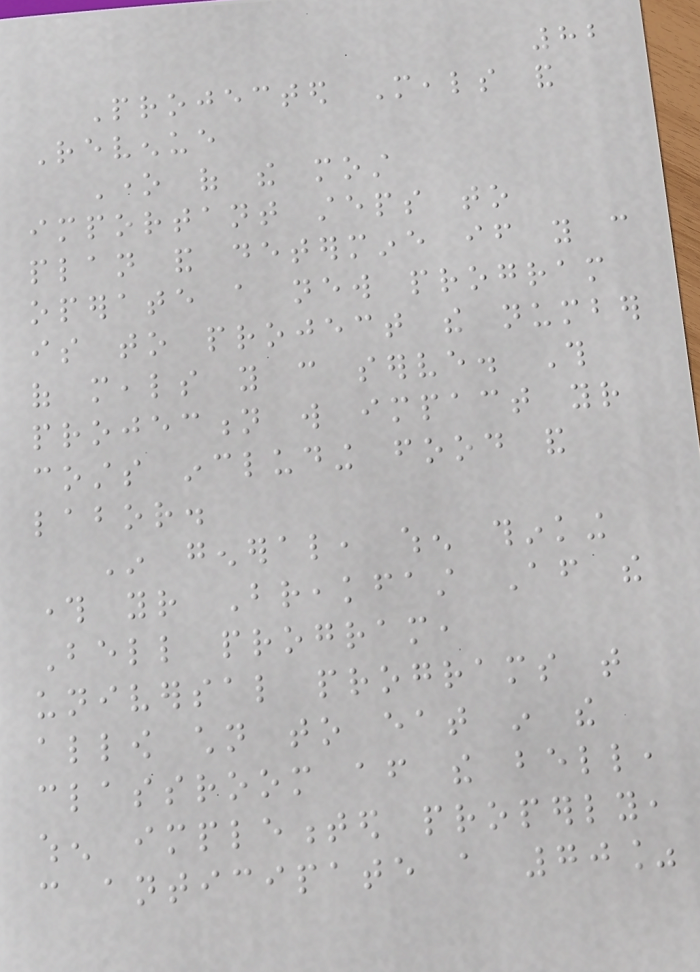82
Projected Meals and
Revenue
One of the most
important steps to
plan and determine if you can
operate a new program
is to project the number
of meals you can serve. This
projection will impact your
costs including food and
labor.
In general, when thinking
through your Breakfast After the
Bell program,
universal programs that
allow children to eat in the
classroom after the bell,
when implemented properly,
can anticipate a 70%
